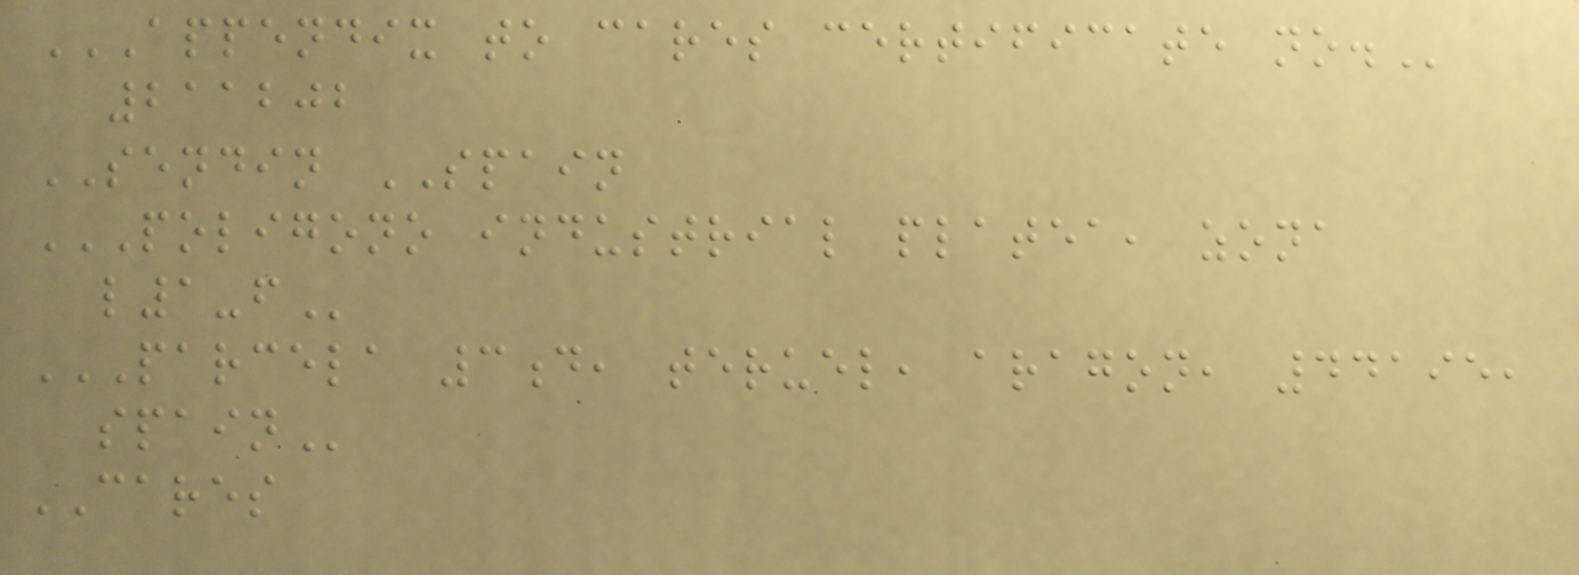APPENDIX TO CARES CERTIFICATE NO.
211202
SENDIN SPAIN
POLIGONO INDUSTRIAL PLATEA, ZONA
L1-F
PARCELA 3D, TERUEL, ARAGON, 44195,
SPAIN
CARES
